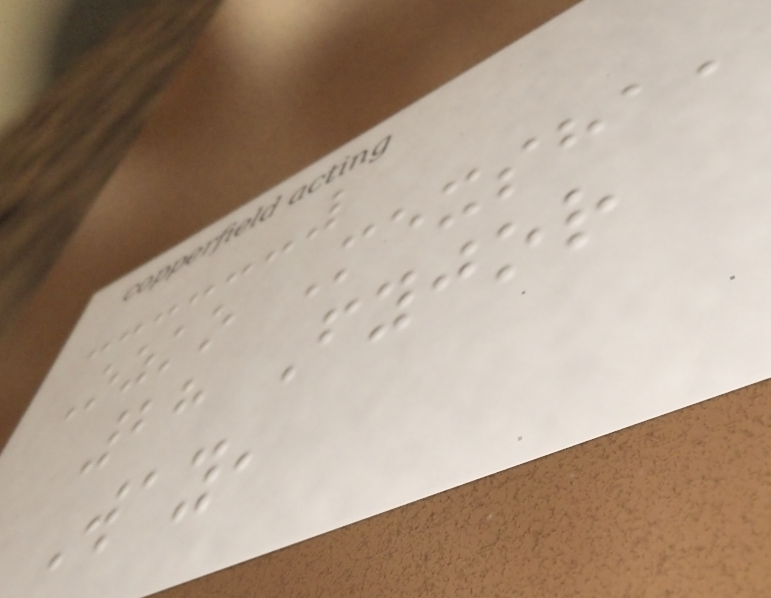Ozko Mexsha,
28 Fyjor
Way,
